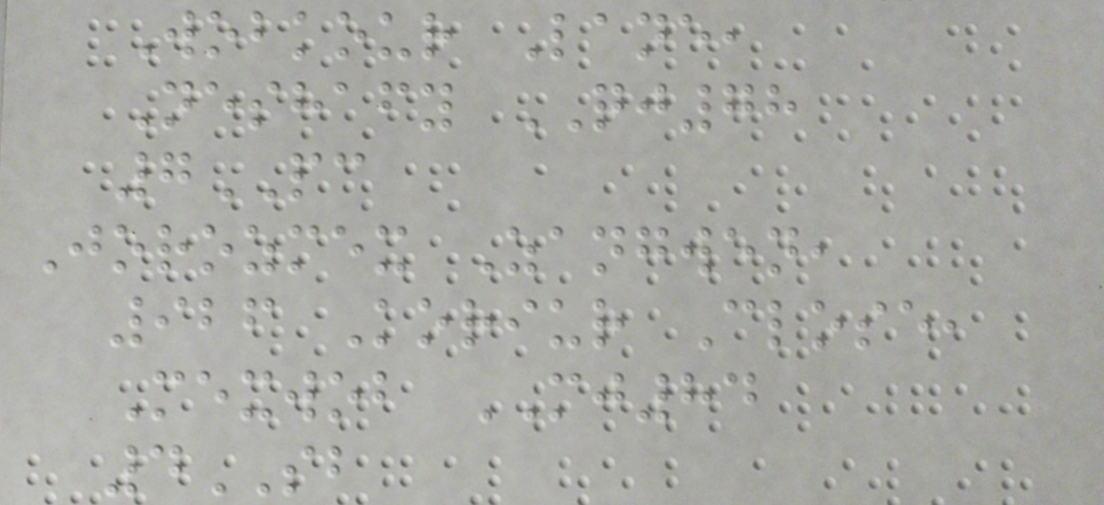Wobkour Lane,
Neshafy QJ78
7PC
Jorozmex Zangwen,
926 Koriur Close,
Mexwob MJ84
4SB
